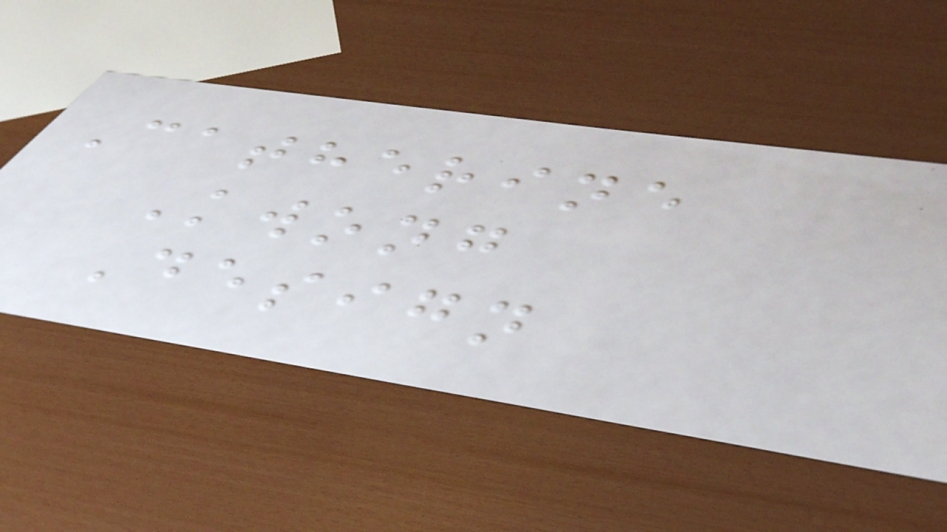Catherine
Kwong
Design
